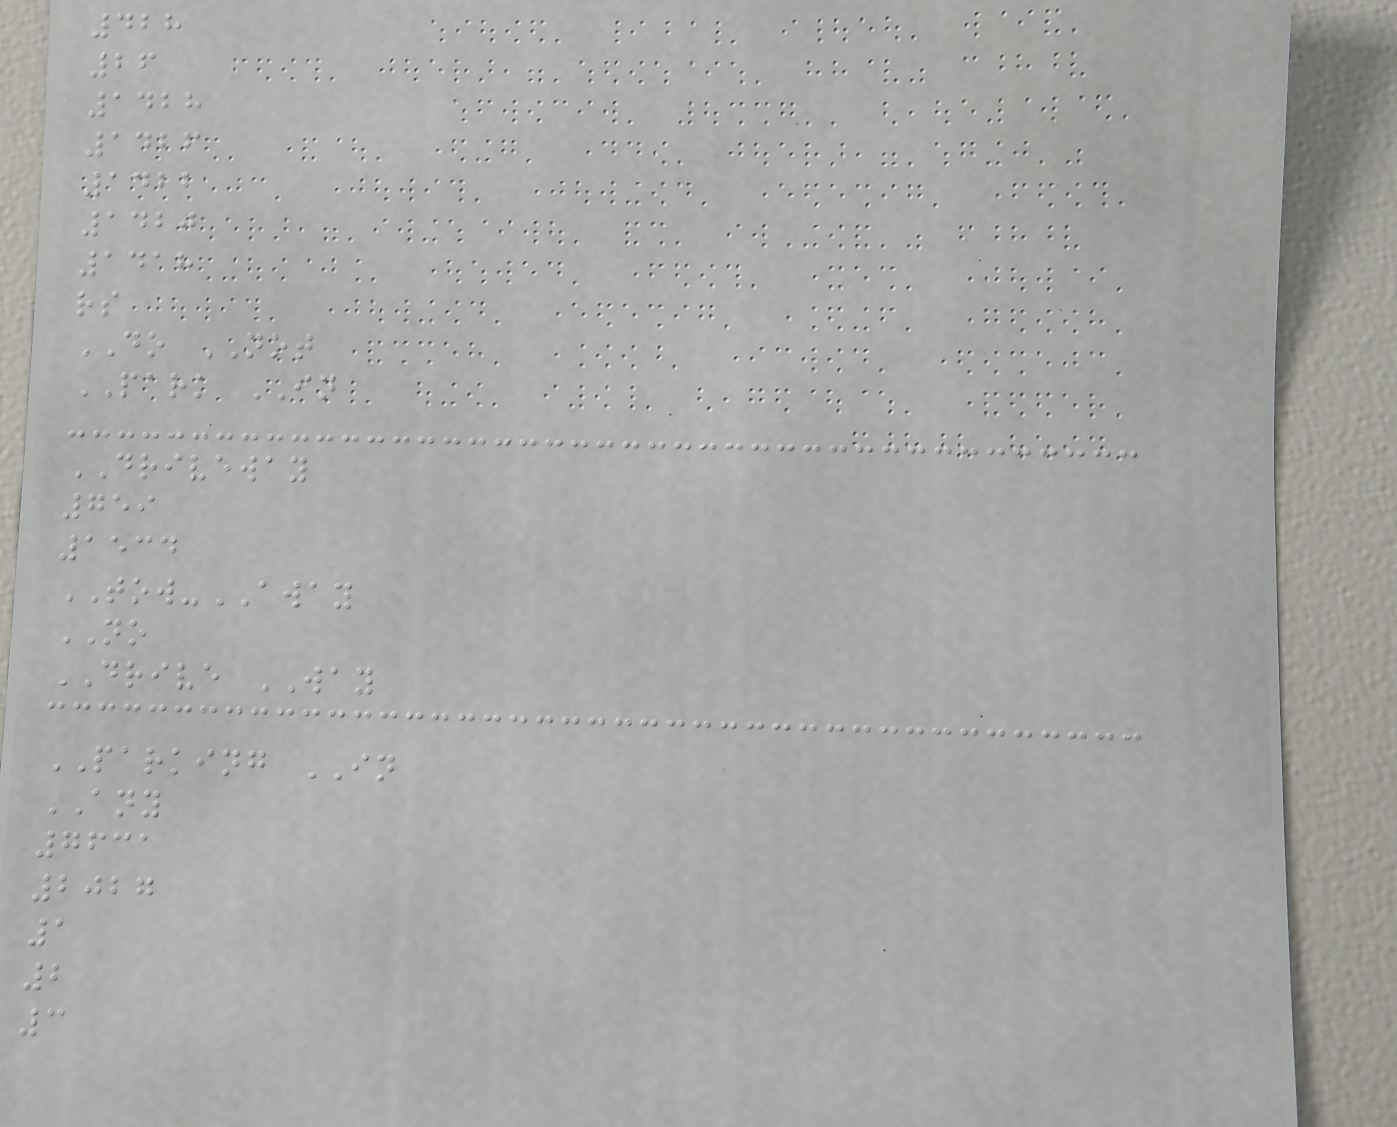428
26
1428
1426
1422
1420
1418
rs
DO NOT
PARK IN
DRIVEWAY
759
1534
TOW-AWAY
NO
DRIVE WAY
PARKING IN
ANY
7631
2027
1
2
3
